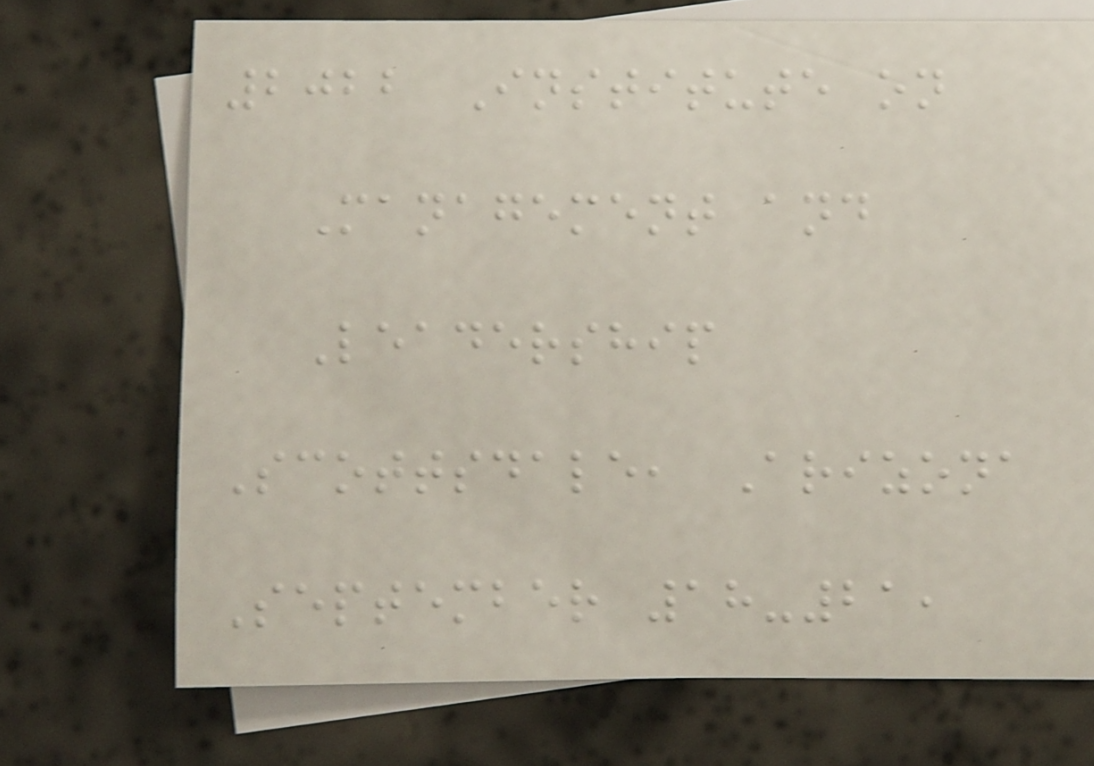2022 Institute on
Management and
Leadership
Scottsdale, Arizona
September 18-21,
